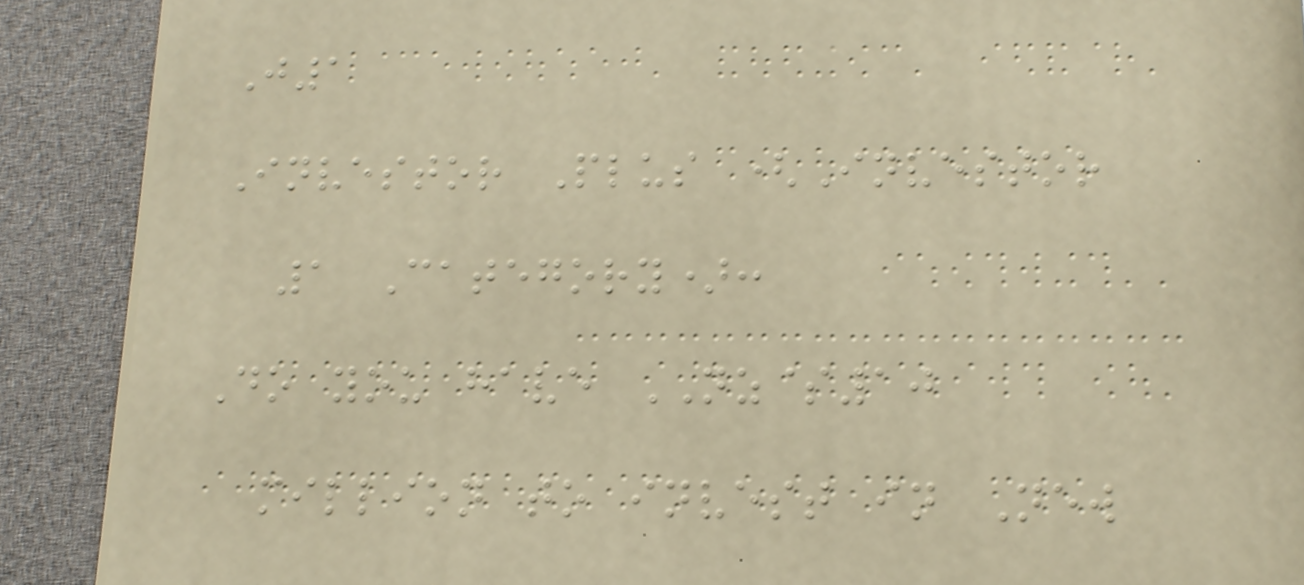J1
Investor Plus (Investor
1 Category):
Do you have NZ$10
million to invest in New
